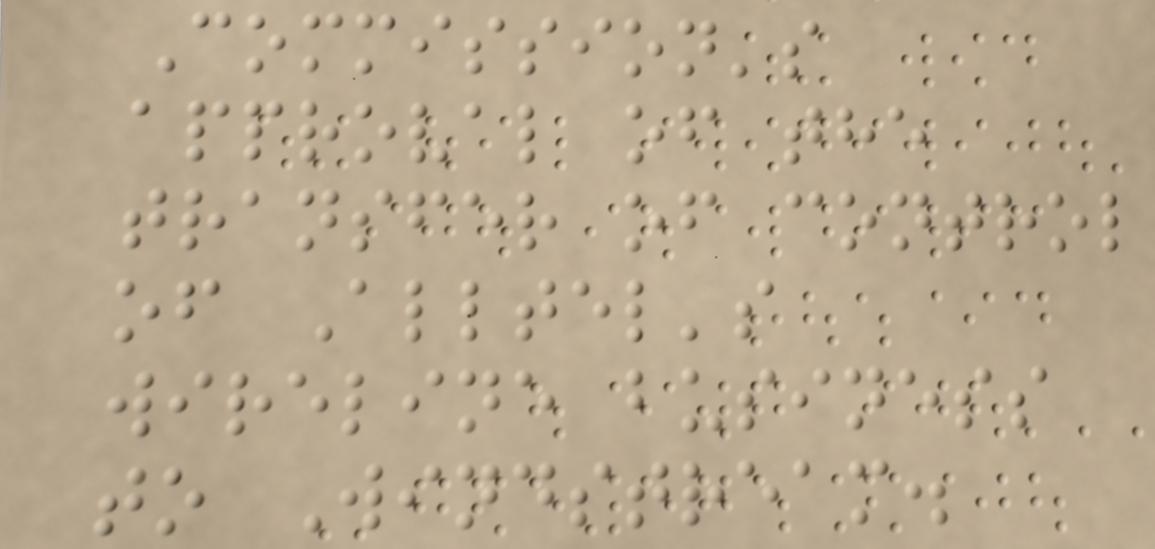Commission's
approval of the
transfer of control
of Alltel's
wireline business
to Windstream.
